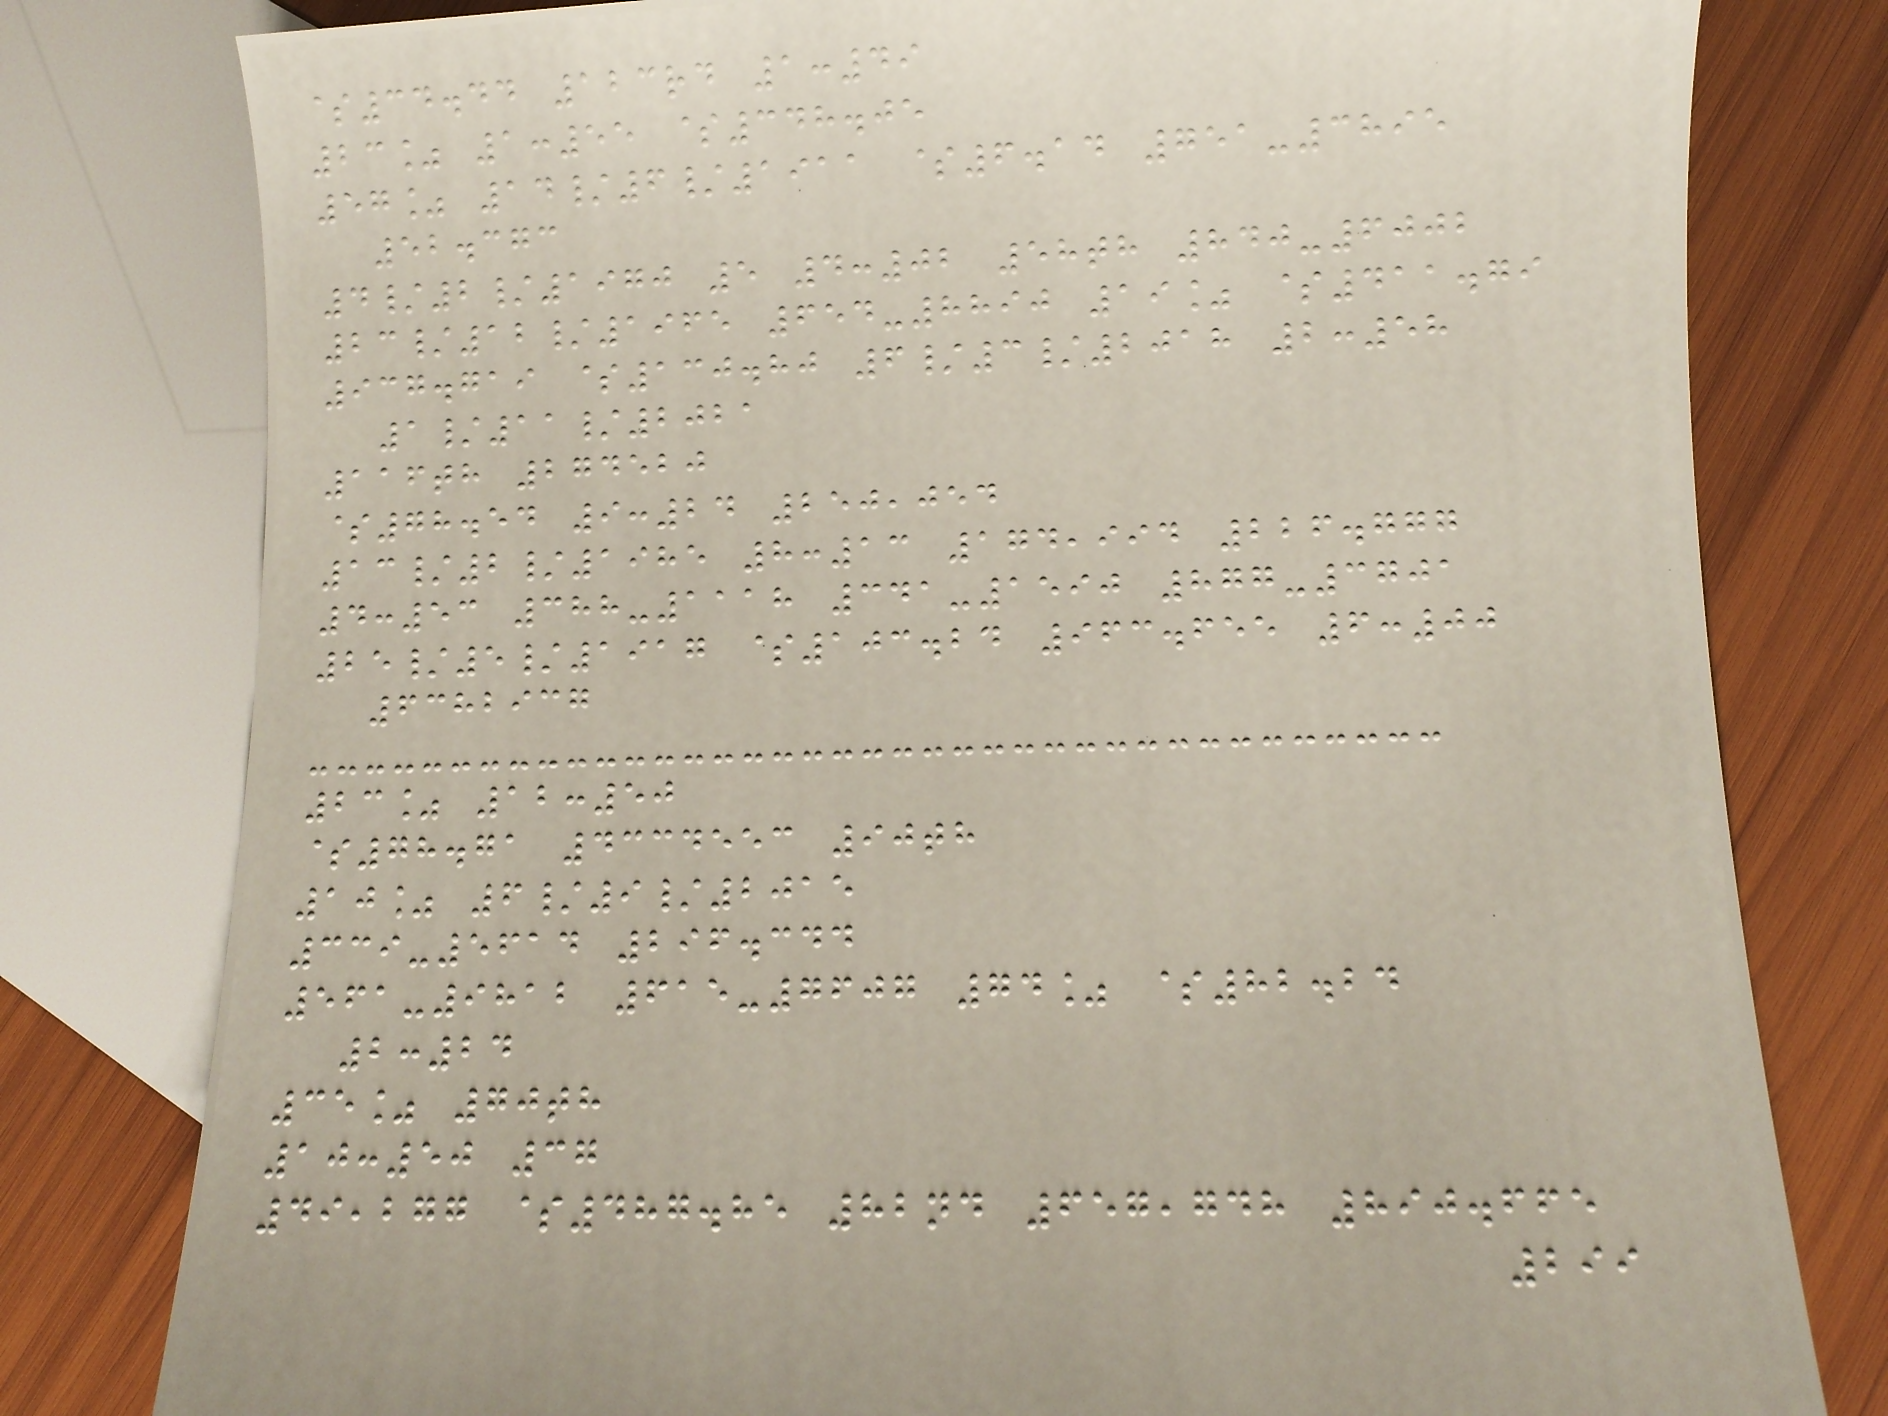$34.44 123rd 1:49
23% 1:55 $348.05
57% 14/6/1911 $6.14 751-3895
52.373
4/2/1970 5 4:02 58th 840-6002
23/12/1965 654-8890 19% $411.79
937.719 $130.80 6/3/2018 2:58
1/11/2021
116th 274520
$78.54 9:24 250,054
13/2/1985 8:13 174,994 226.777
4:53 388-1118 341-1590 877-3701
25/5/1917 $103.24 963.655 6:00
6382937
23% 12:50
$78.71 4334553 90th
10% 6/9/2015
339-5614 296.344
561-9812 615-7607 74% $82.24
2:24
35% 70th
10:50 37
49,277 $487.85 82nd 657,748 890.665
299
